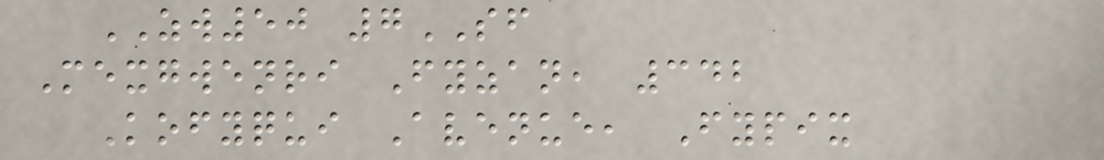ZW50 7SF
Mexgwenri Fyzan, 342
Kofyqui Avenue, Fypix
